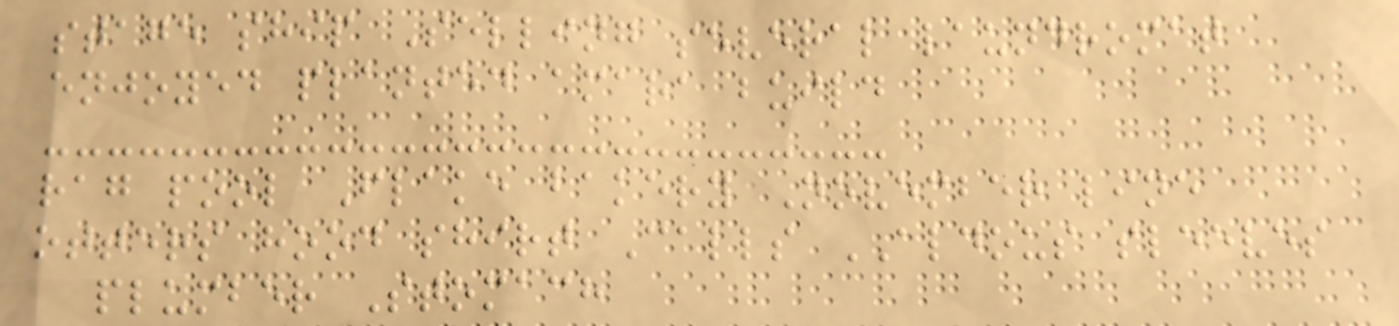stage ship Selling several laundromat
enjoyed planted amara build
rag pool Flake bakery November line
otters hood shirt Calls ALDOUS sleeves
plumber Stomach
